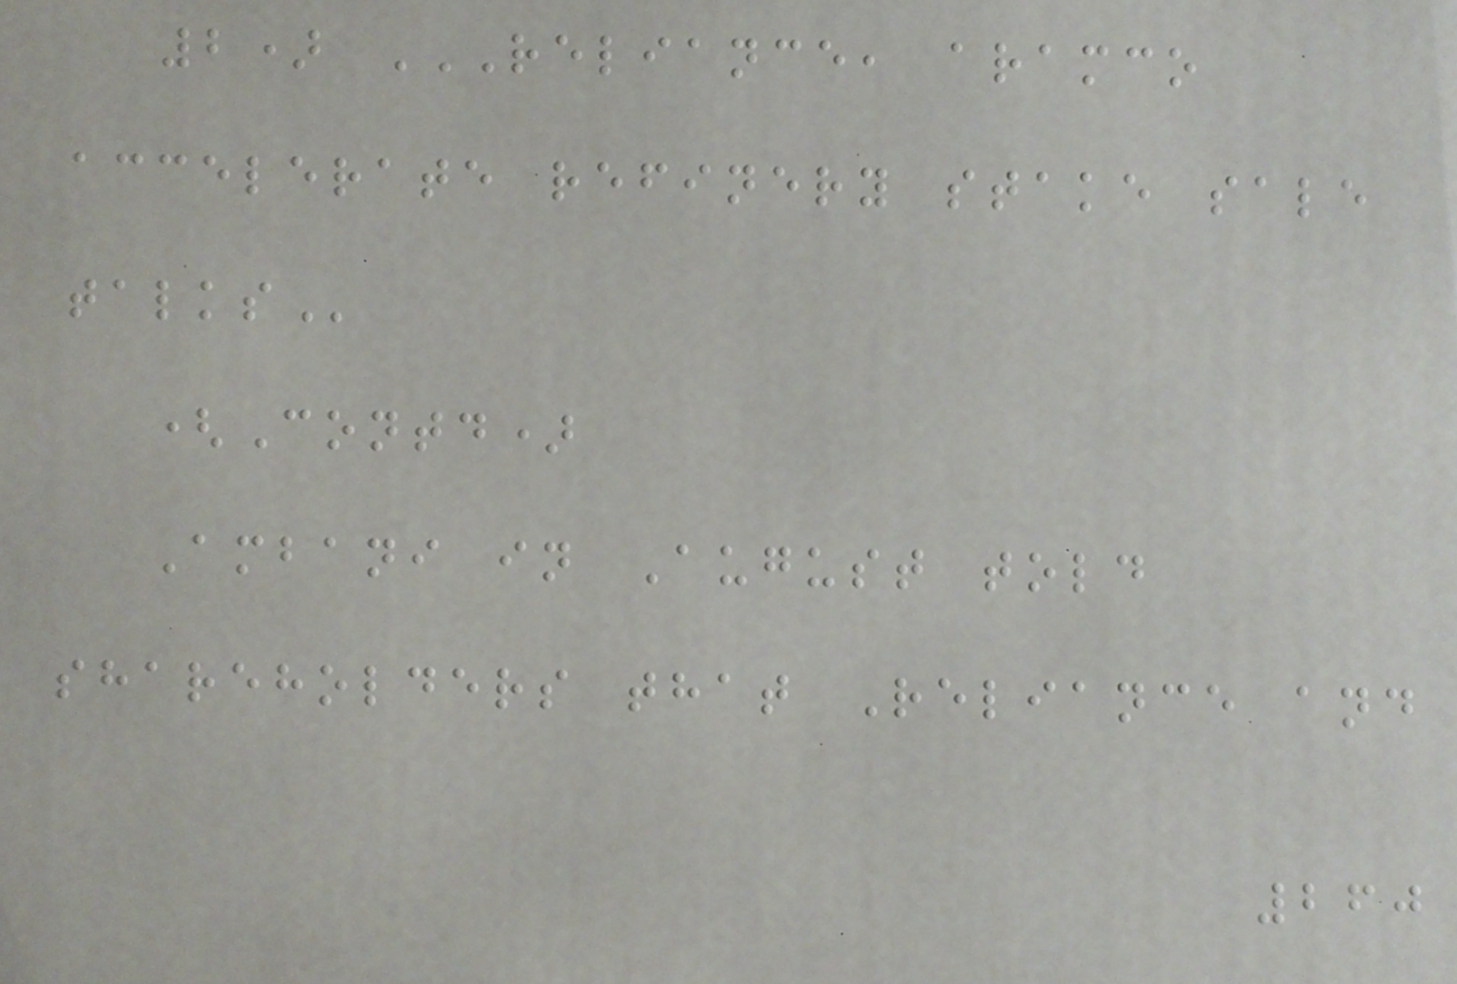2) RELIANCE, ARAMCO
ACCELERATE REFINERY STAKE SALE
TALKS
(Contd)
Ambani in August told
shareholders that Reliance and
260
